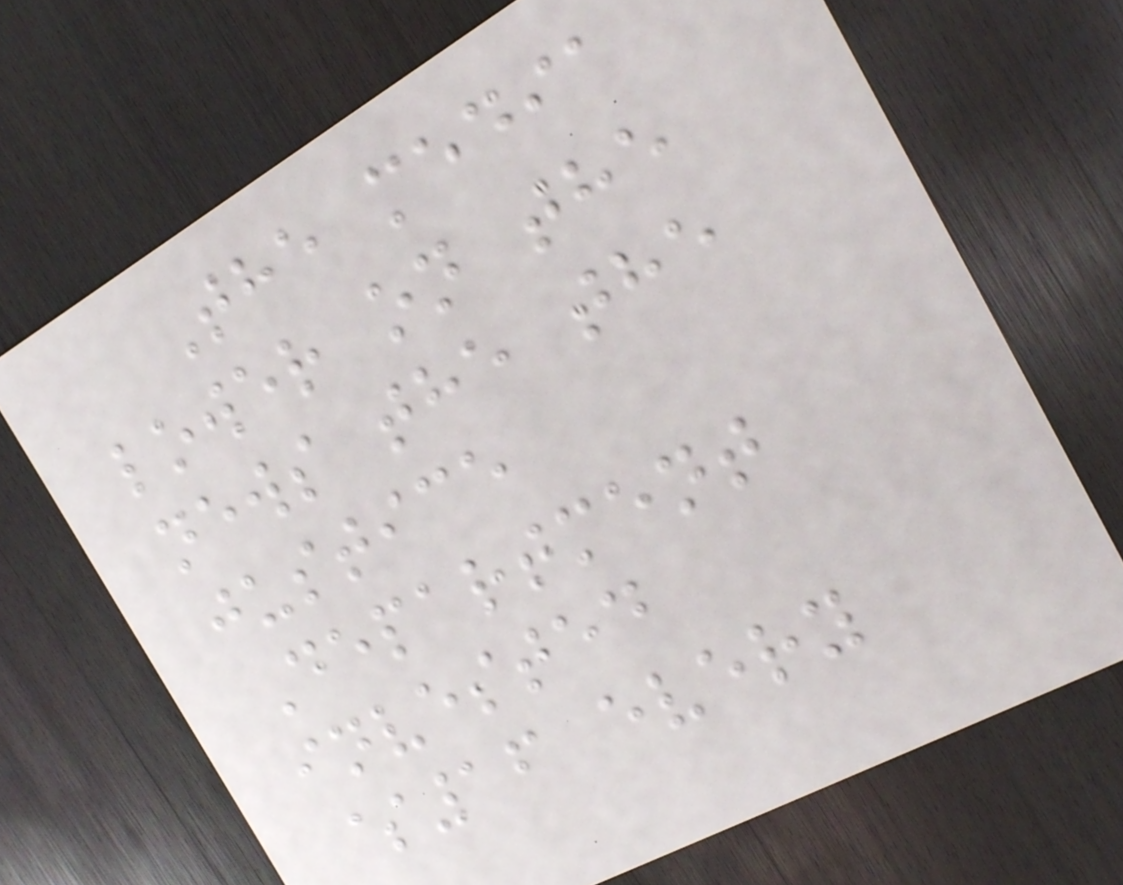The media
lower on the
news the the
justice
Department
invested
$16 every
